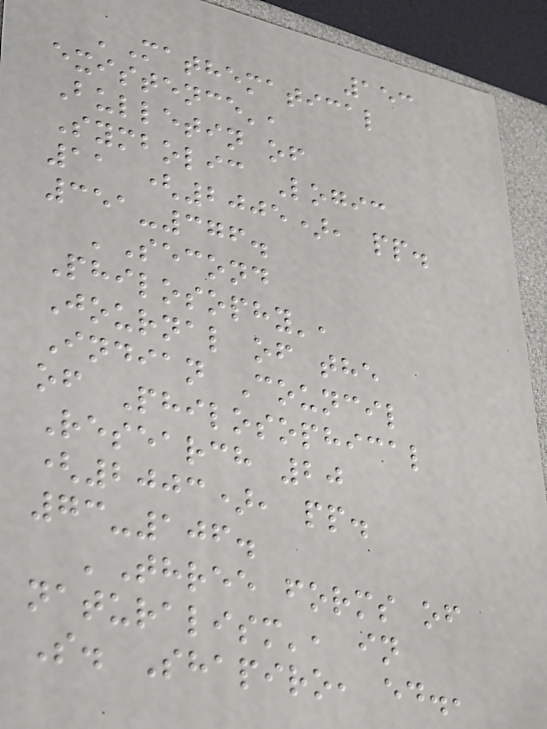153
'Mathematical
existence',
Bulletin of
Symbolic Logic
11 (2005), pp.
351-376.
'Second
Philosophy',
Journal of the
Indian Council
of Philosophical
Research 20
(2003), pp.
73-106.
'Three forms of
naturalism', in
S. Shapiro, ed.,
